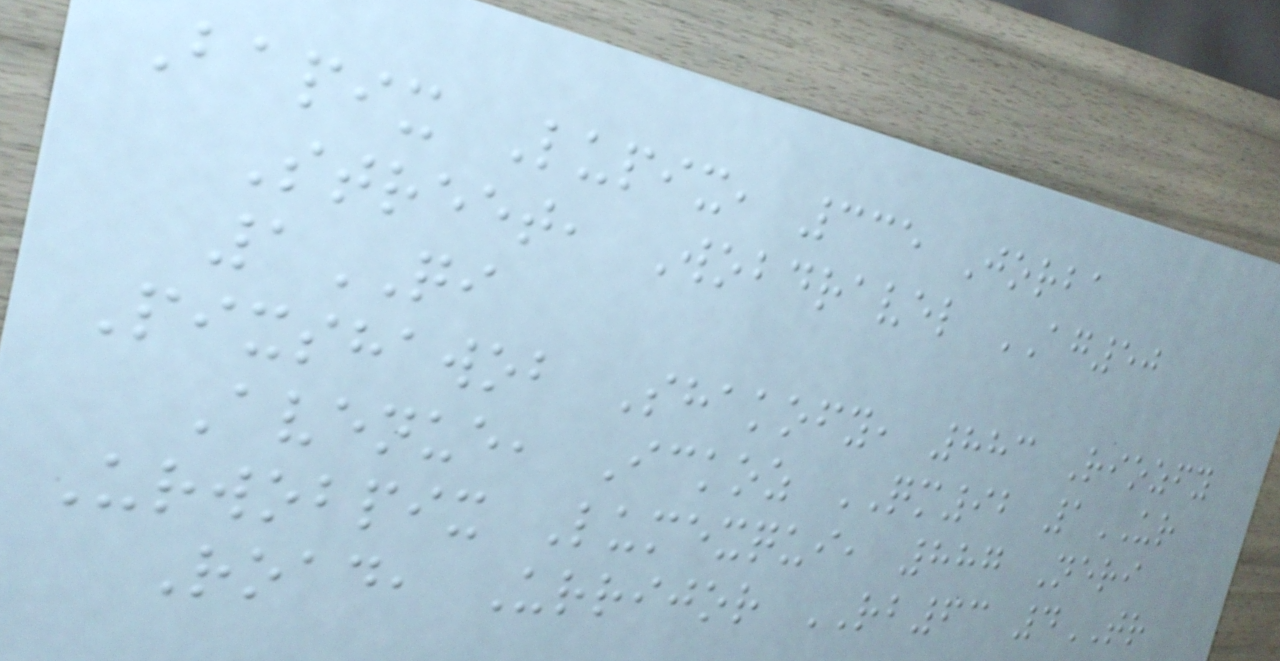Bapix Lupix, 335 Jorba
Street, Wobdravel AG50
1QI
Pixshawob Shakofy, 883 Riozfy
Avenue, Ickoz QM92 1UR
Urwobpix Lumexqui, 887 Neri
Road, Urrijor RB63 4TR
